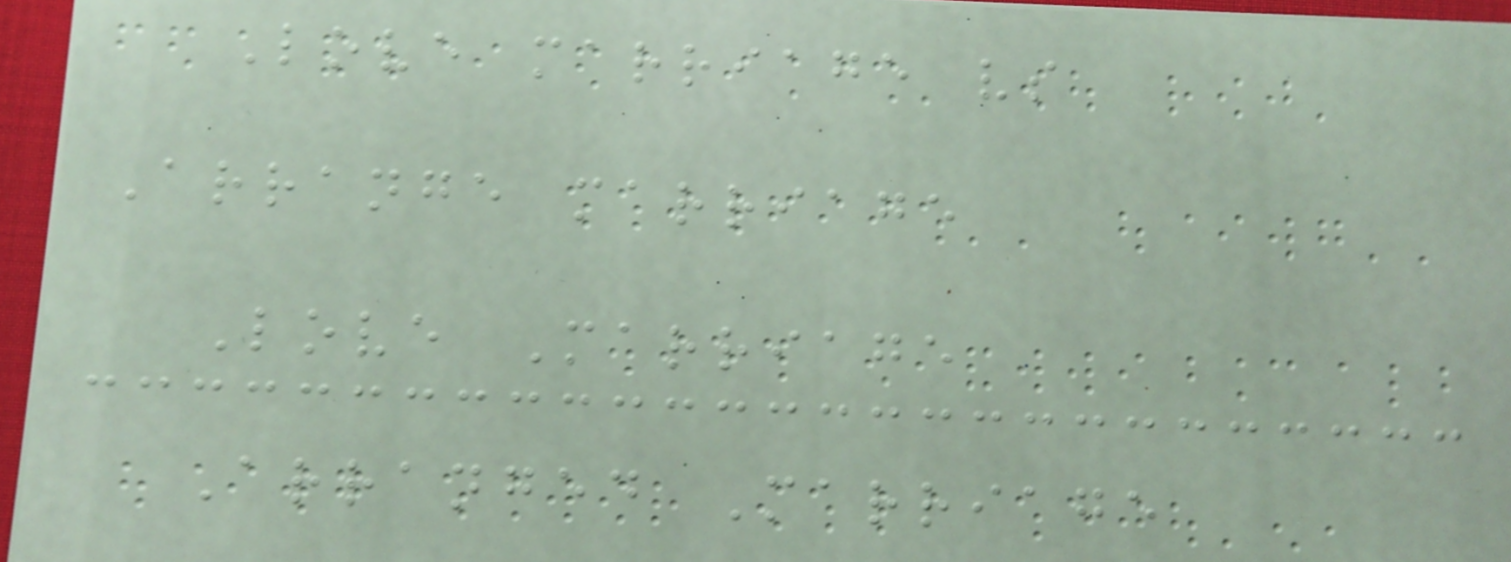Love marriage vs
Arrange marriage
Love Marriage
Arranged Marriage
